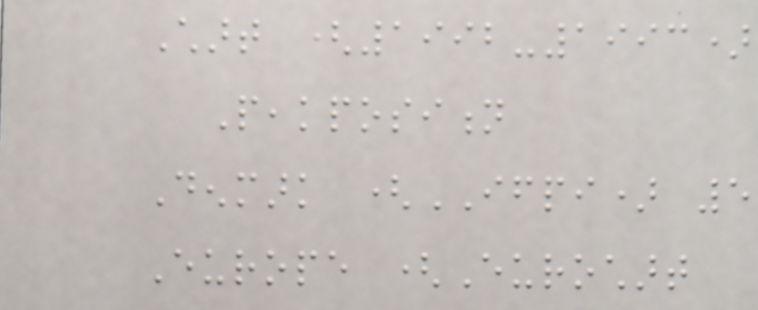Chart (1992-1993)
Peakposition
Denmark (IFPI) 5
Europe (Eurochart
